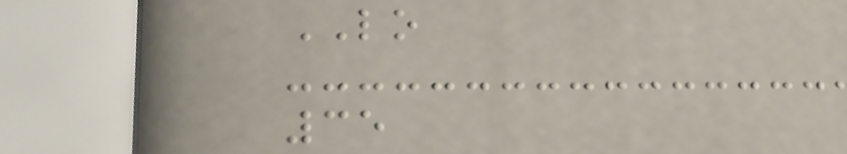LO
35
